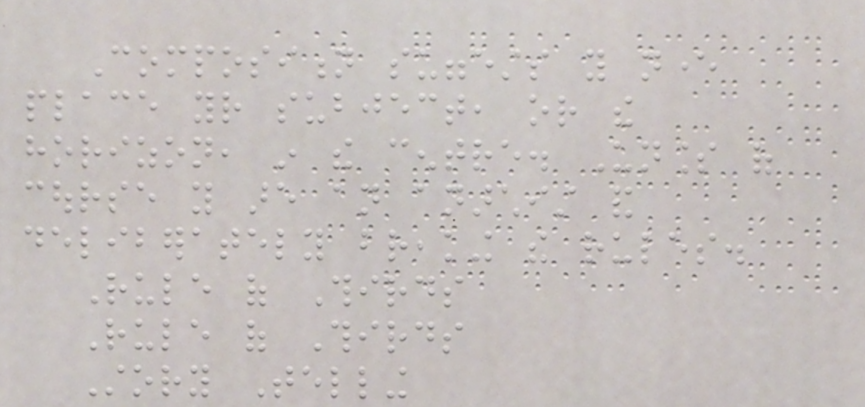Composition suggests you never
place your subject, or the
horizon, in the centre. Unless of
course you are an anarchist and
deliberately breaking the rules.
Rule of Thirds
Rule of Thirds
Story Telling
